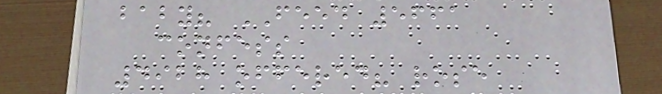baby? FEED 5661
confess
4928 offered? rose
